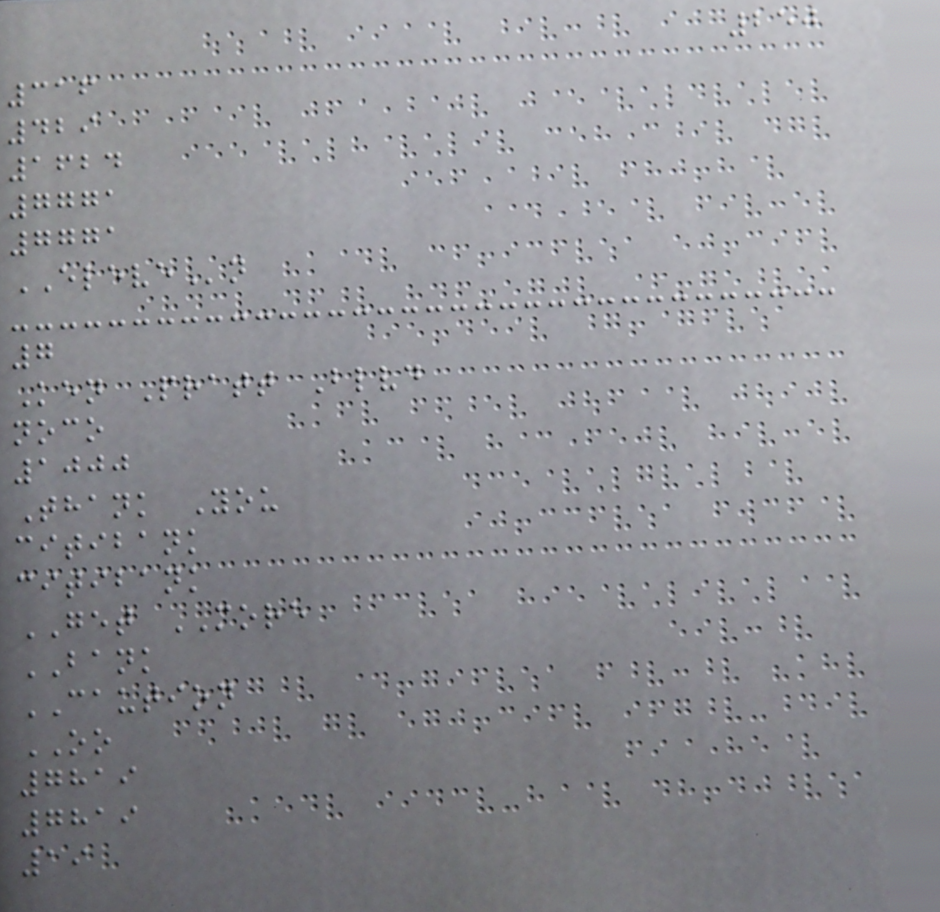250
316
429
1624
7771
7771
ELEVEn
7
Ken Pratt Blvd
noco
1000
Thank You
citibank
citibank
GET MORE
BANK
CAUTION
OO
7819
7819
19
